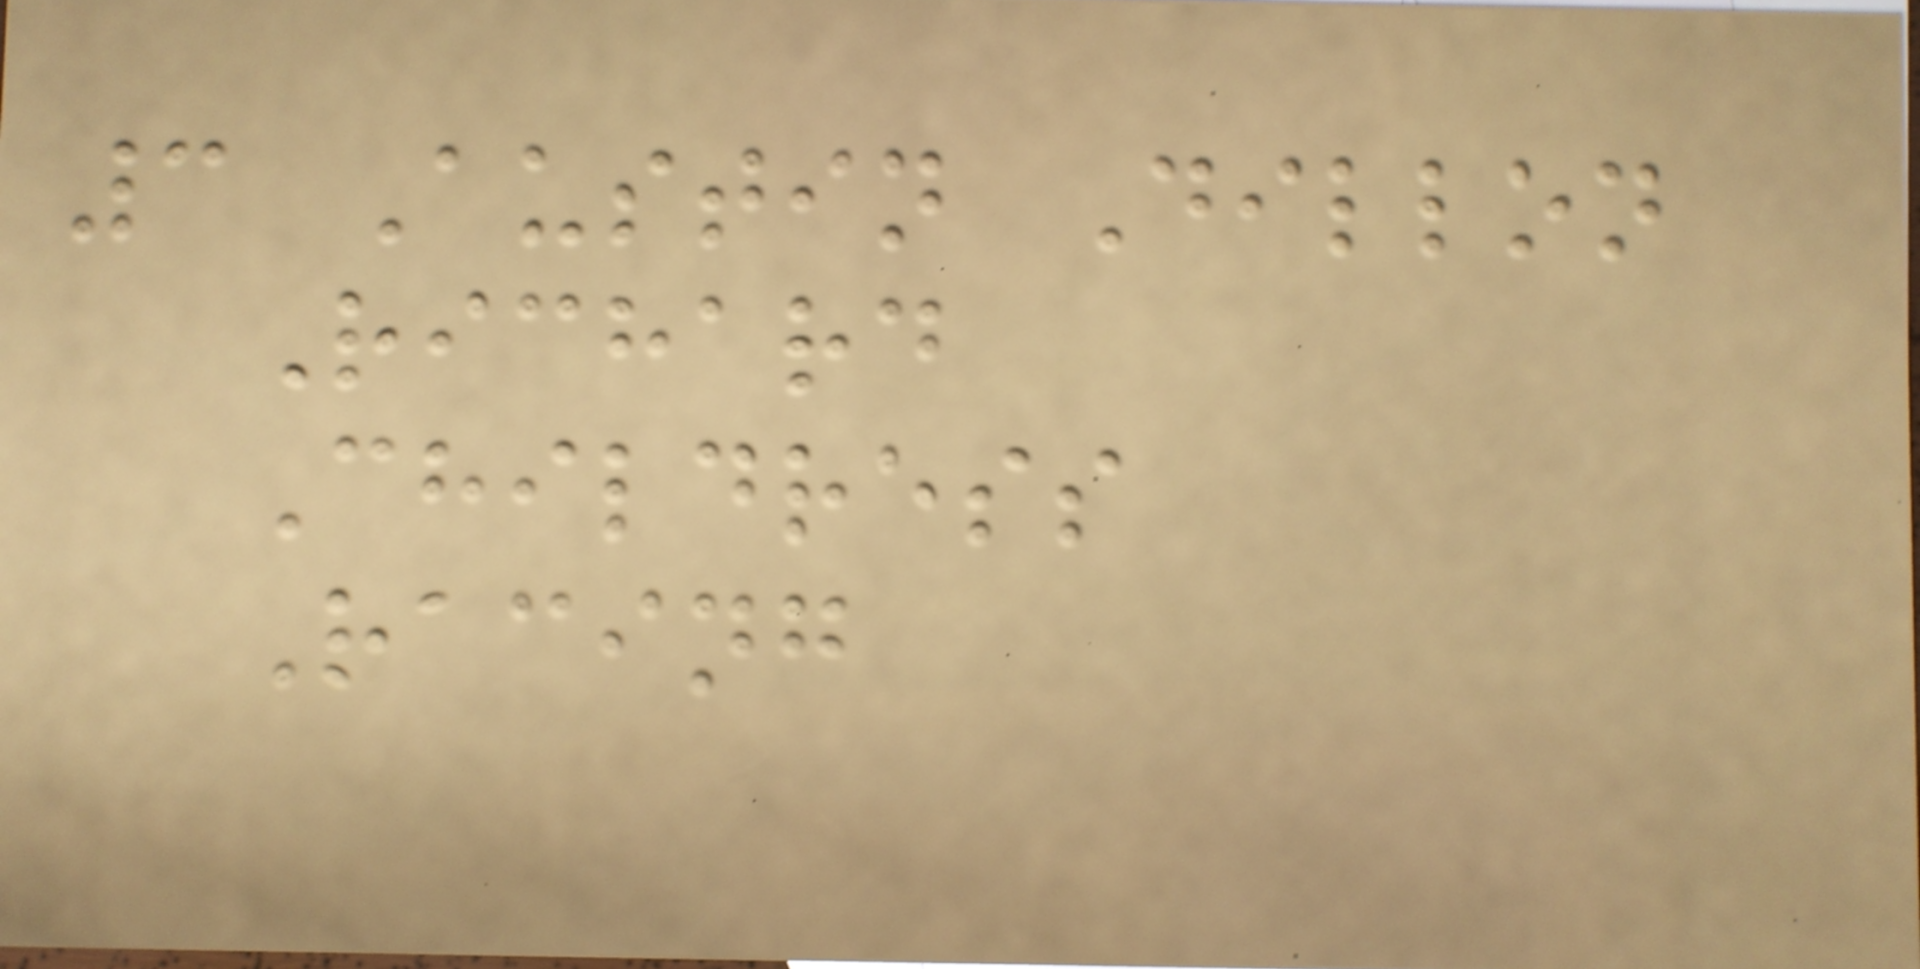3 Austin Dillon
Richard
Childress
Racing
